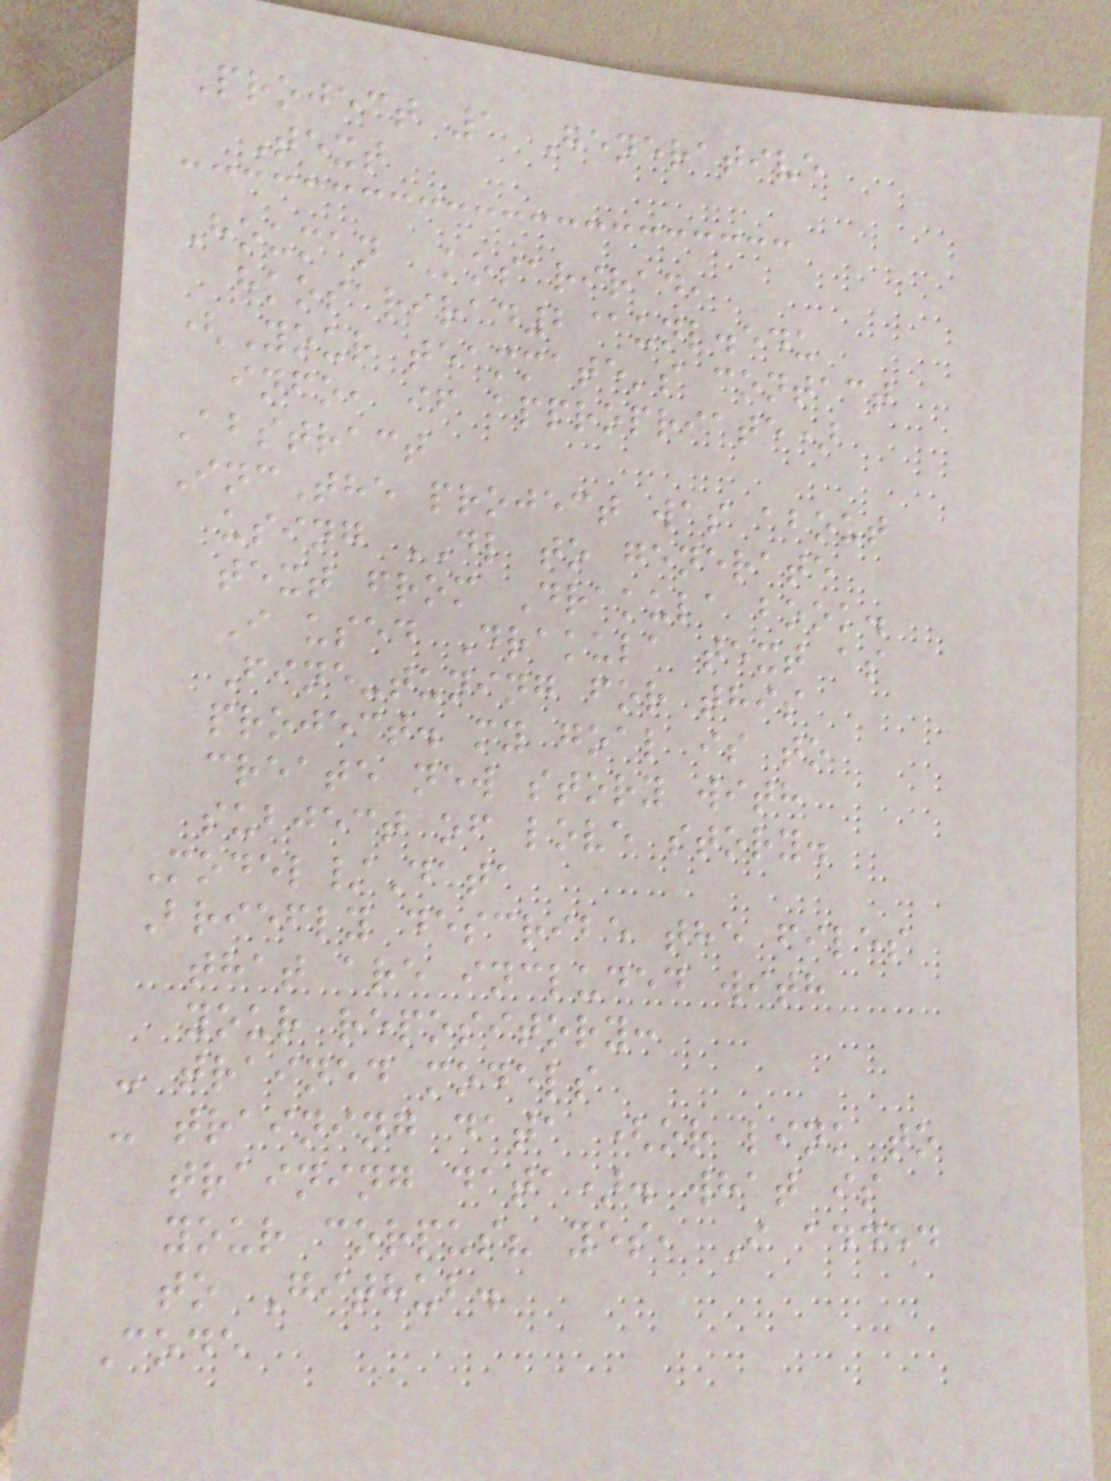Project 1 Generative
Text
Houman Kosarirad,
hkosarirad2@unl.edu
(Your teammate's contact
info, if appropriate)
Abstract
IncThe project was about
using DL to generate
text from Drakula book.
I used Drakula text as
Fine-tuning for this
project. my goal is to
create new story with
subject of love story.
Model/Data
Briefly describe the files
that are included with
your repository:
- trained models
- training data (or link to
training data). what is
your corpus? yes, I added
to Github.
Code
